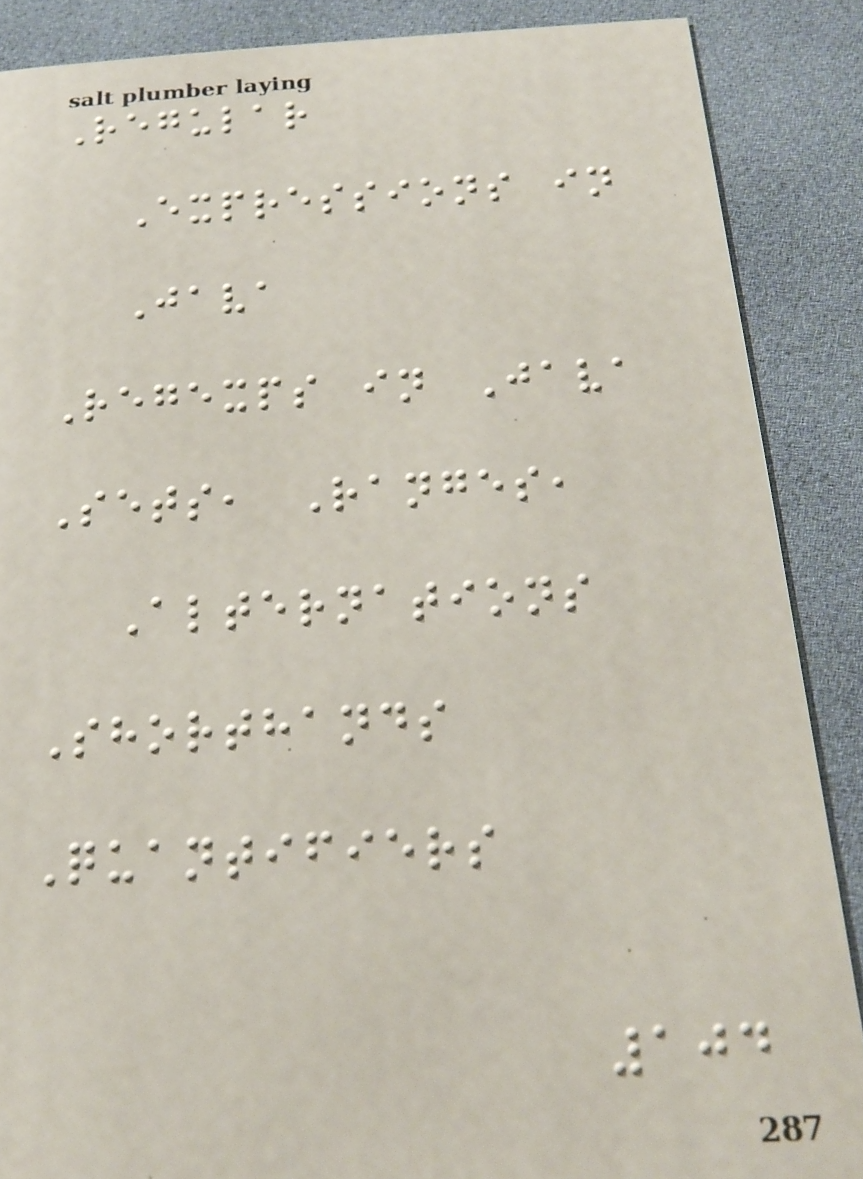Regular
Expressions in
Java
Regexps in Java
Sets, Ranges,
Alternations
Shorthands
Quantifiers
104
